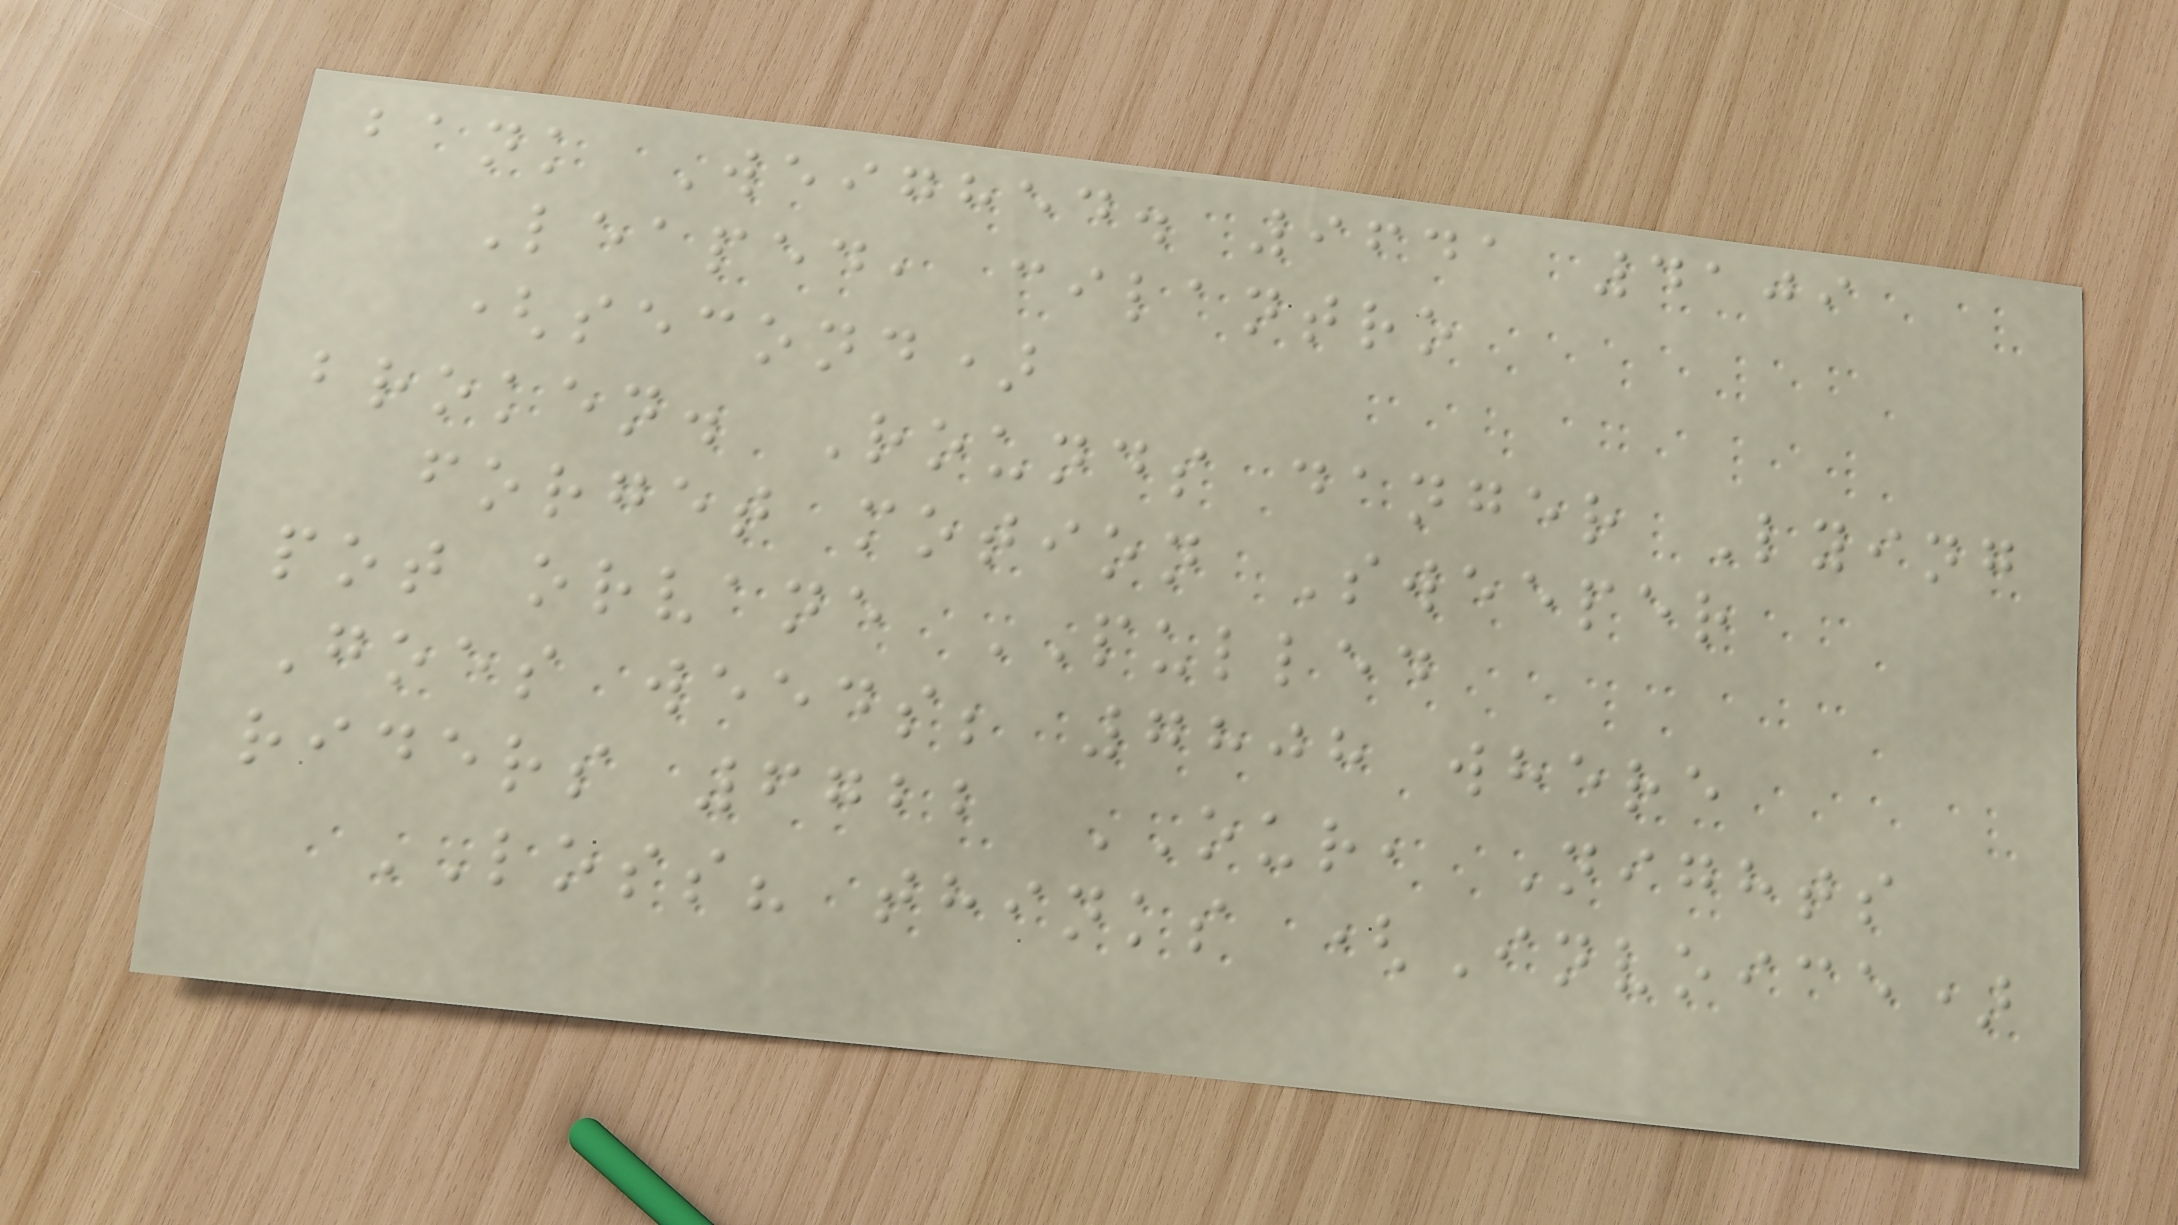bank Weighed. 9641 4109
Leaped, cilantro
(second)
broken. Rounds danger Lying
forget motion Sweeper
pot orvane PULLED
Goes weeds; 7808 where
riders 6722 OUR, Nights
LOSS? thinks (Invoice)
